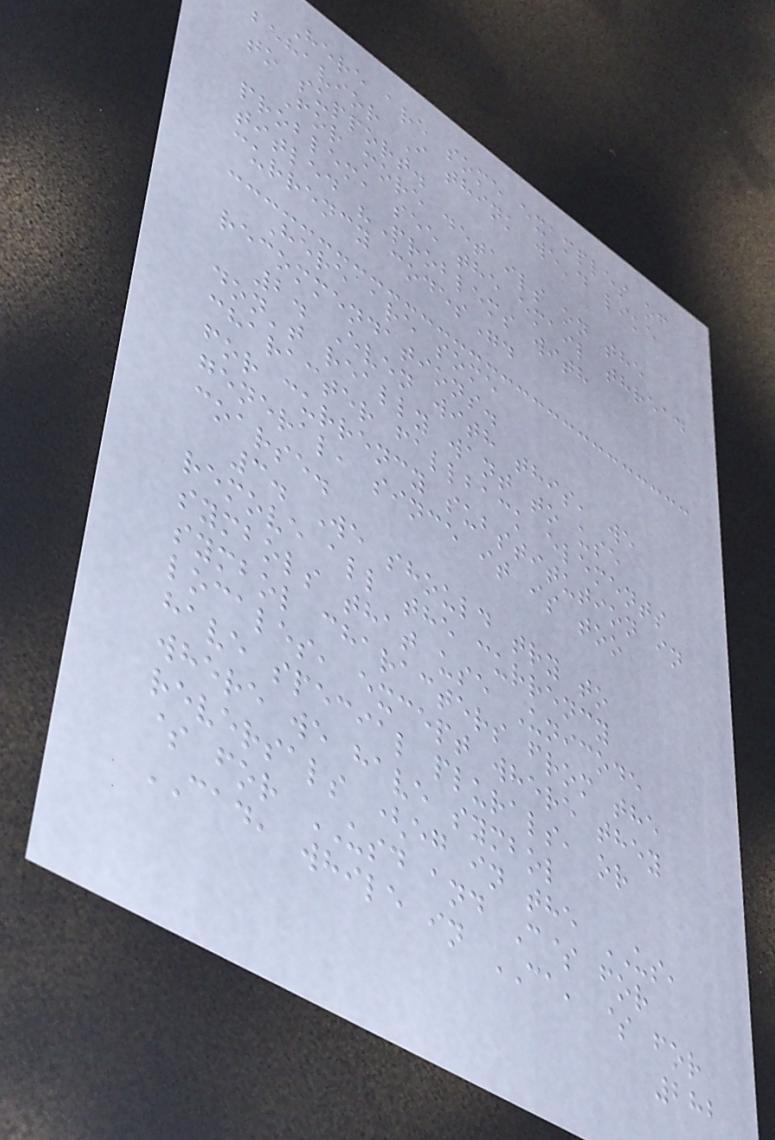Here are some examples of
behavior I think we'd like
to support.
For more details on the
problem, see the email thread
titled "Problems with
currency codes".
Here are some
recommendations.
2. Even with this, we
don't really want to use
character fallback elements
for currency substitution in
general, since it is too
coarse.
3. We should try to
remove all the currency
symbols that use Unicode
symbol characters from the
locales, except where they
have special plurals, or
where we have symbol
reversals (eg in the US,
$ for USD and C$ for
CAD, while in CA, $ for
282
